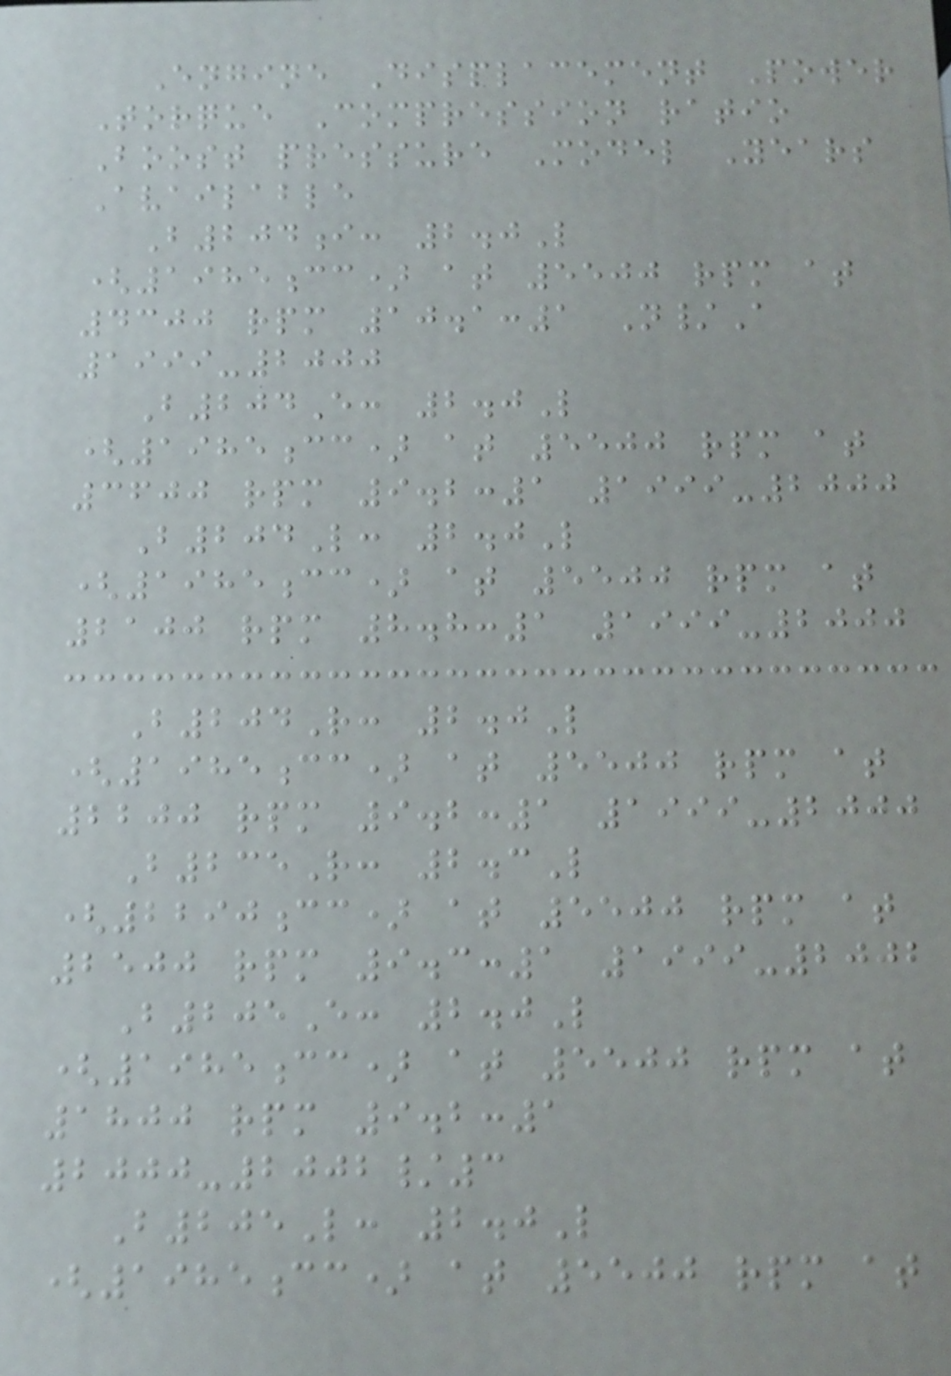Engine Displacement Power
Torque Compression ratio
Boost pressure Model Years
Available
B204i: 2.0L
(1985cc) at 5500 rpm at
4300 rpm 10.1:1 N/A
1999-2000
B204E: 2.0L
(1985cc) at 5500 rpm at
3600 rpm 9.2:1 1999-2000
B204L: 2.0L
(1985cc) at 5500 rpm at
2100 rpm 8.8:1 1999-2000
B204R: 2.0L
(1985cc) at 5500 rpm at
2200 rpm 9.2:1 1999-2000
B235R: 2.3L
(2290cc) at 5500 rpm at
2500 rpm 9.3:1 1999-2002
B205E: 2.0L
(1985cc) at 5500 rpm at
1800 rpm 9.2:1
2000-2002/3
B205L: 2.0L
(1985cc) at 5500 rpm at
